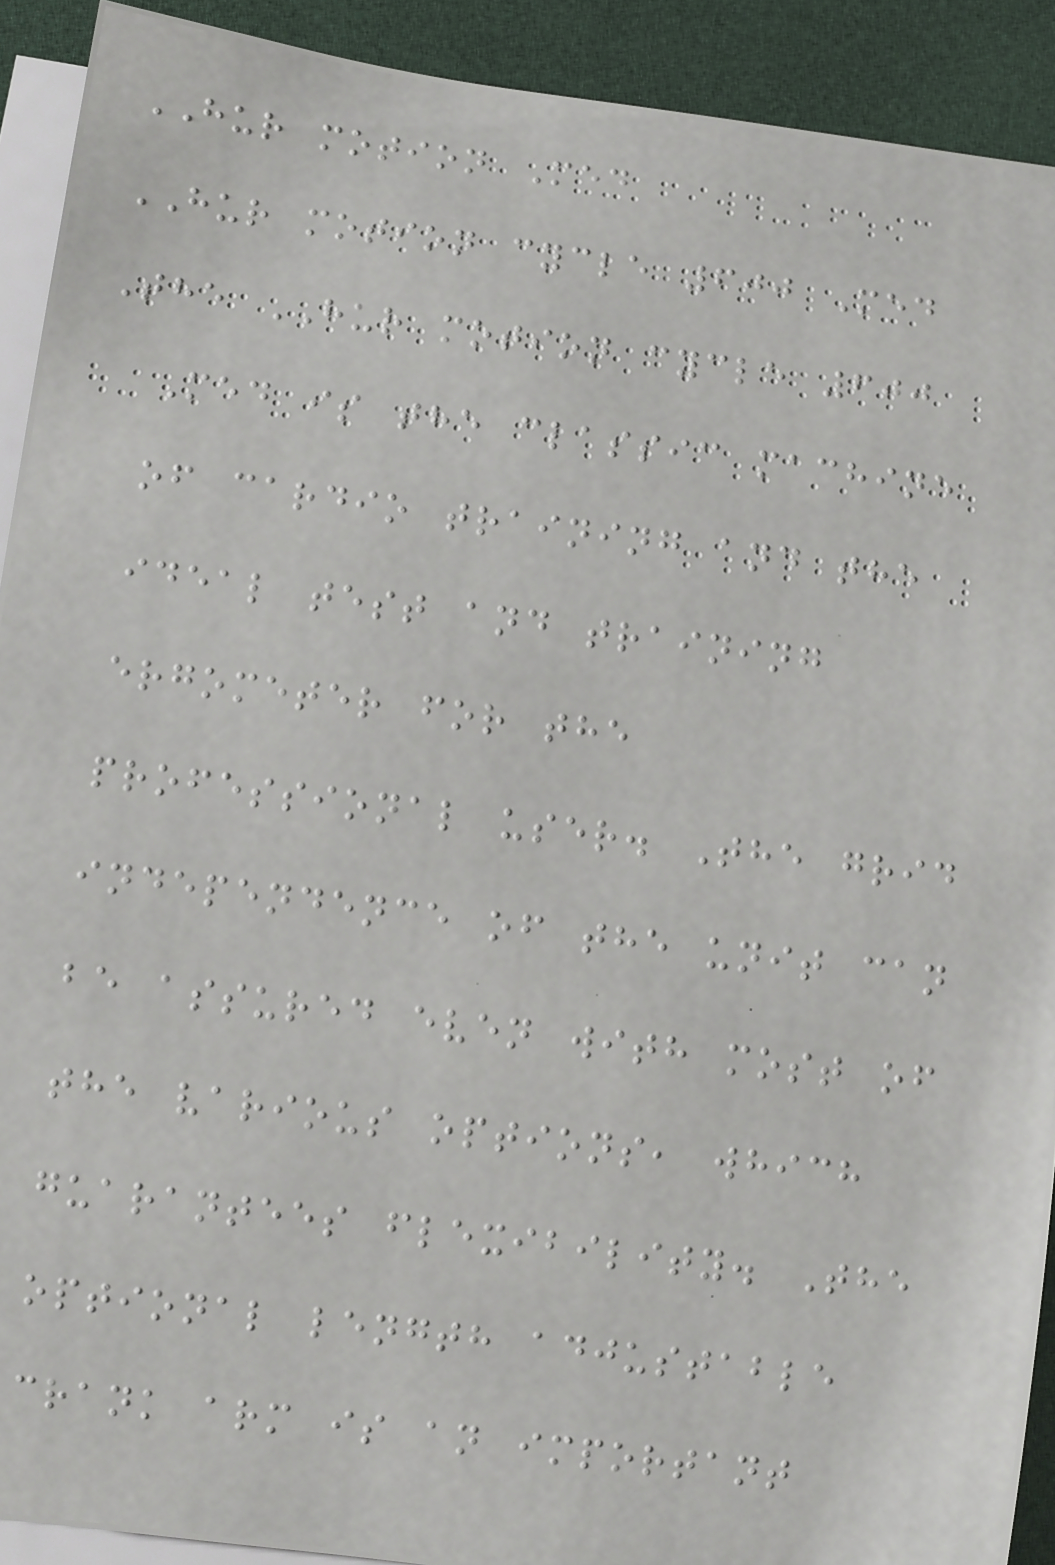HUR motion Med
HUR motion cycle 600 Med
The HUR motion cycle 600
Med is the classic machine
of cardio training and the
ideal test and training
ergometer for the
professional user. The grid
independence of the unit can
be assured even with most of
the various options, which
guarantees flexibility. The
optional length adjustable
crank arm is an important
